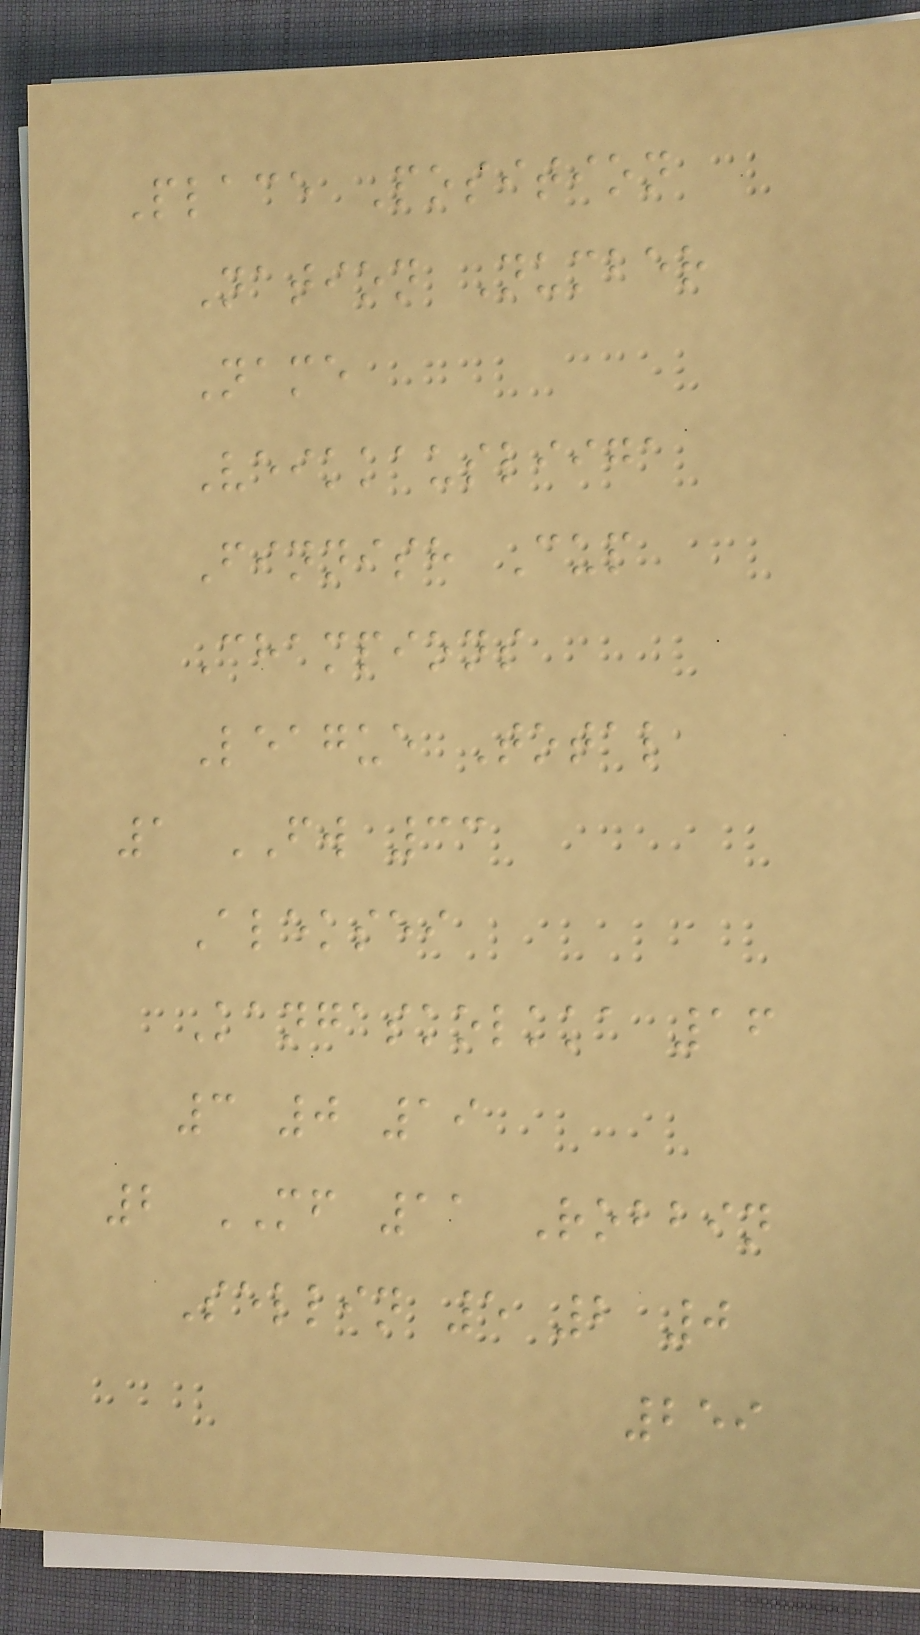Place Position
Nation Number
Name
Veikkausliiga
Finnish Cup
Champions
League Total
1 FW 33
Aleksei
Kangaskolkka 16
3 0 19
2 MF 11 Robbin
Sellin 5 2 0
259
